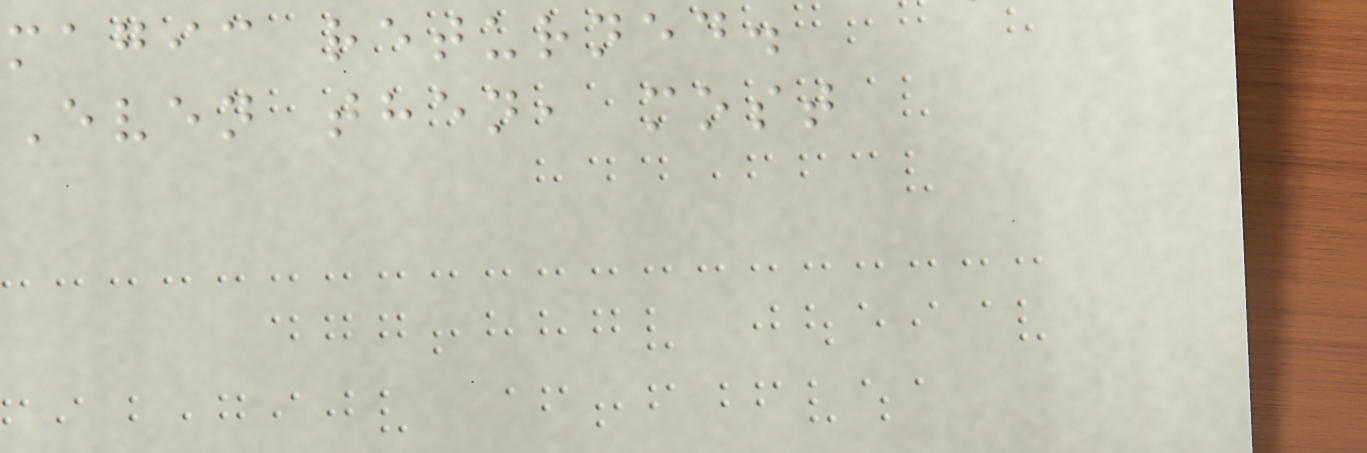magic returned.
Even then, most
